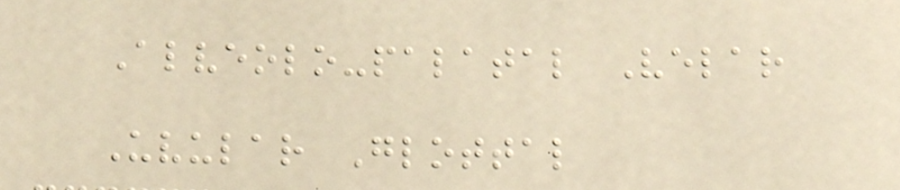Alveolo-palatal Velar
Uvular Glottal
